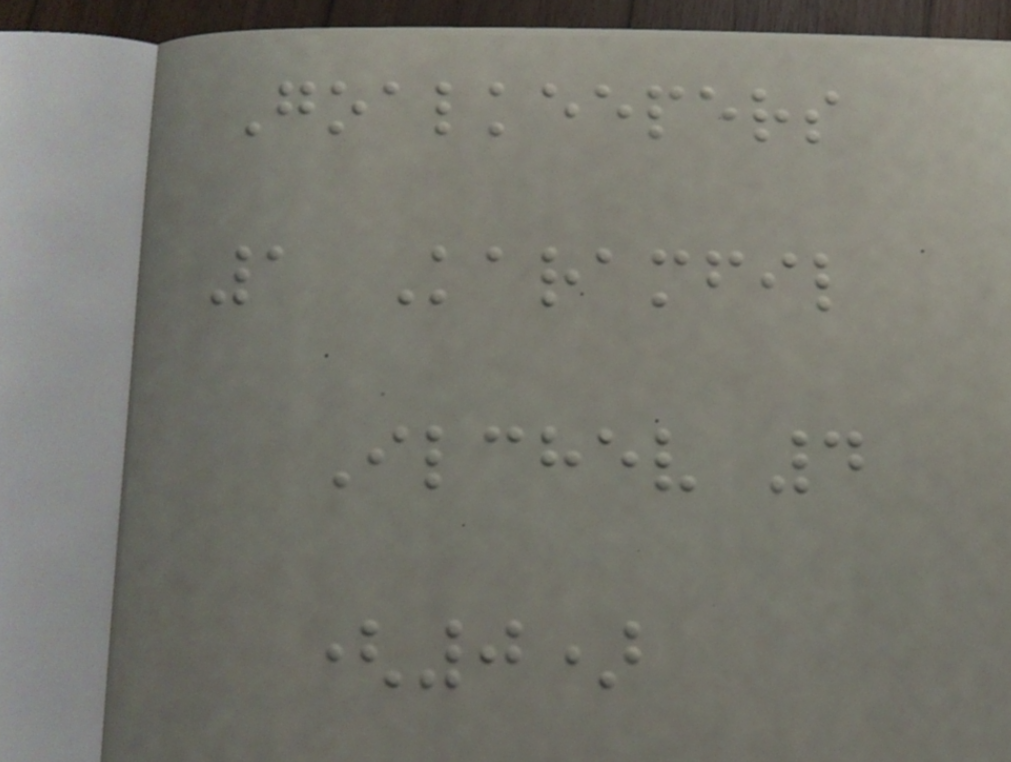Goalkeepers
1 Karamfil
Ilchev 4
(0)
